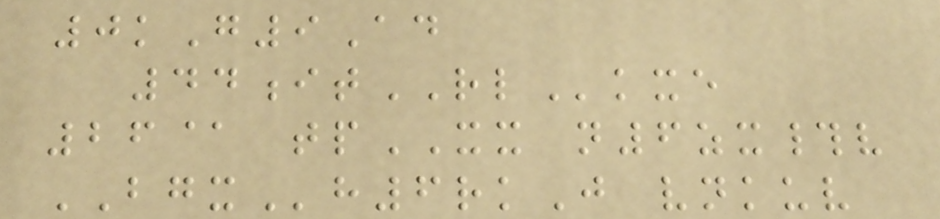0kG9Ad
44itRLkxe
26@ tpXX n6zx#v
BGXh6rkJ vnkuv
